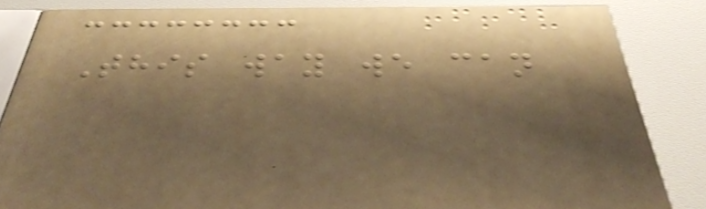This way we can
